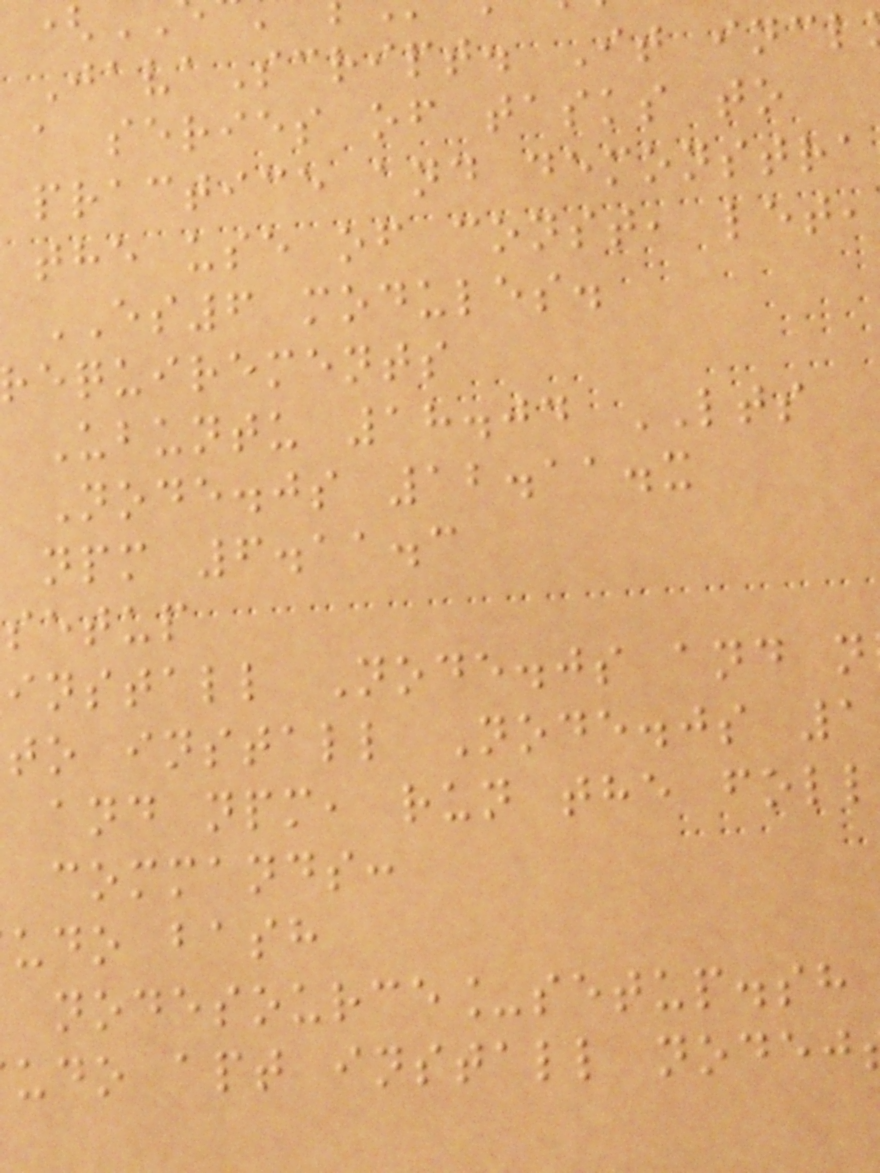JavaScript. It incl
a series of tasks to
practice and demonstra
the use of const, let,
ES6 modules.
requirements
Ubuntu 18.04 LTS
Node.js 12.11.x
npm 6.11.3
setup
install Node.js and n
to install Node.js 1
and npm, run the foll
commands:
udo bash
nodesource_setup.sh
udo apt install nodej
